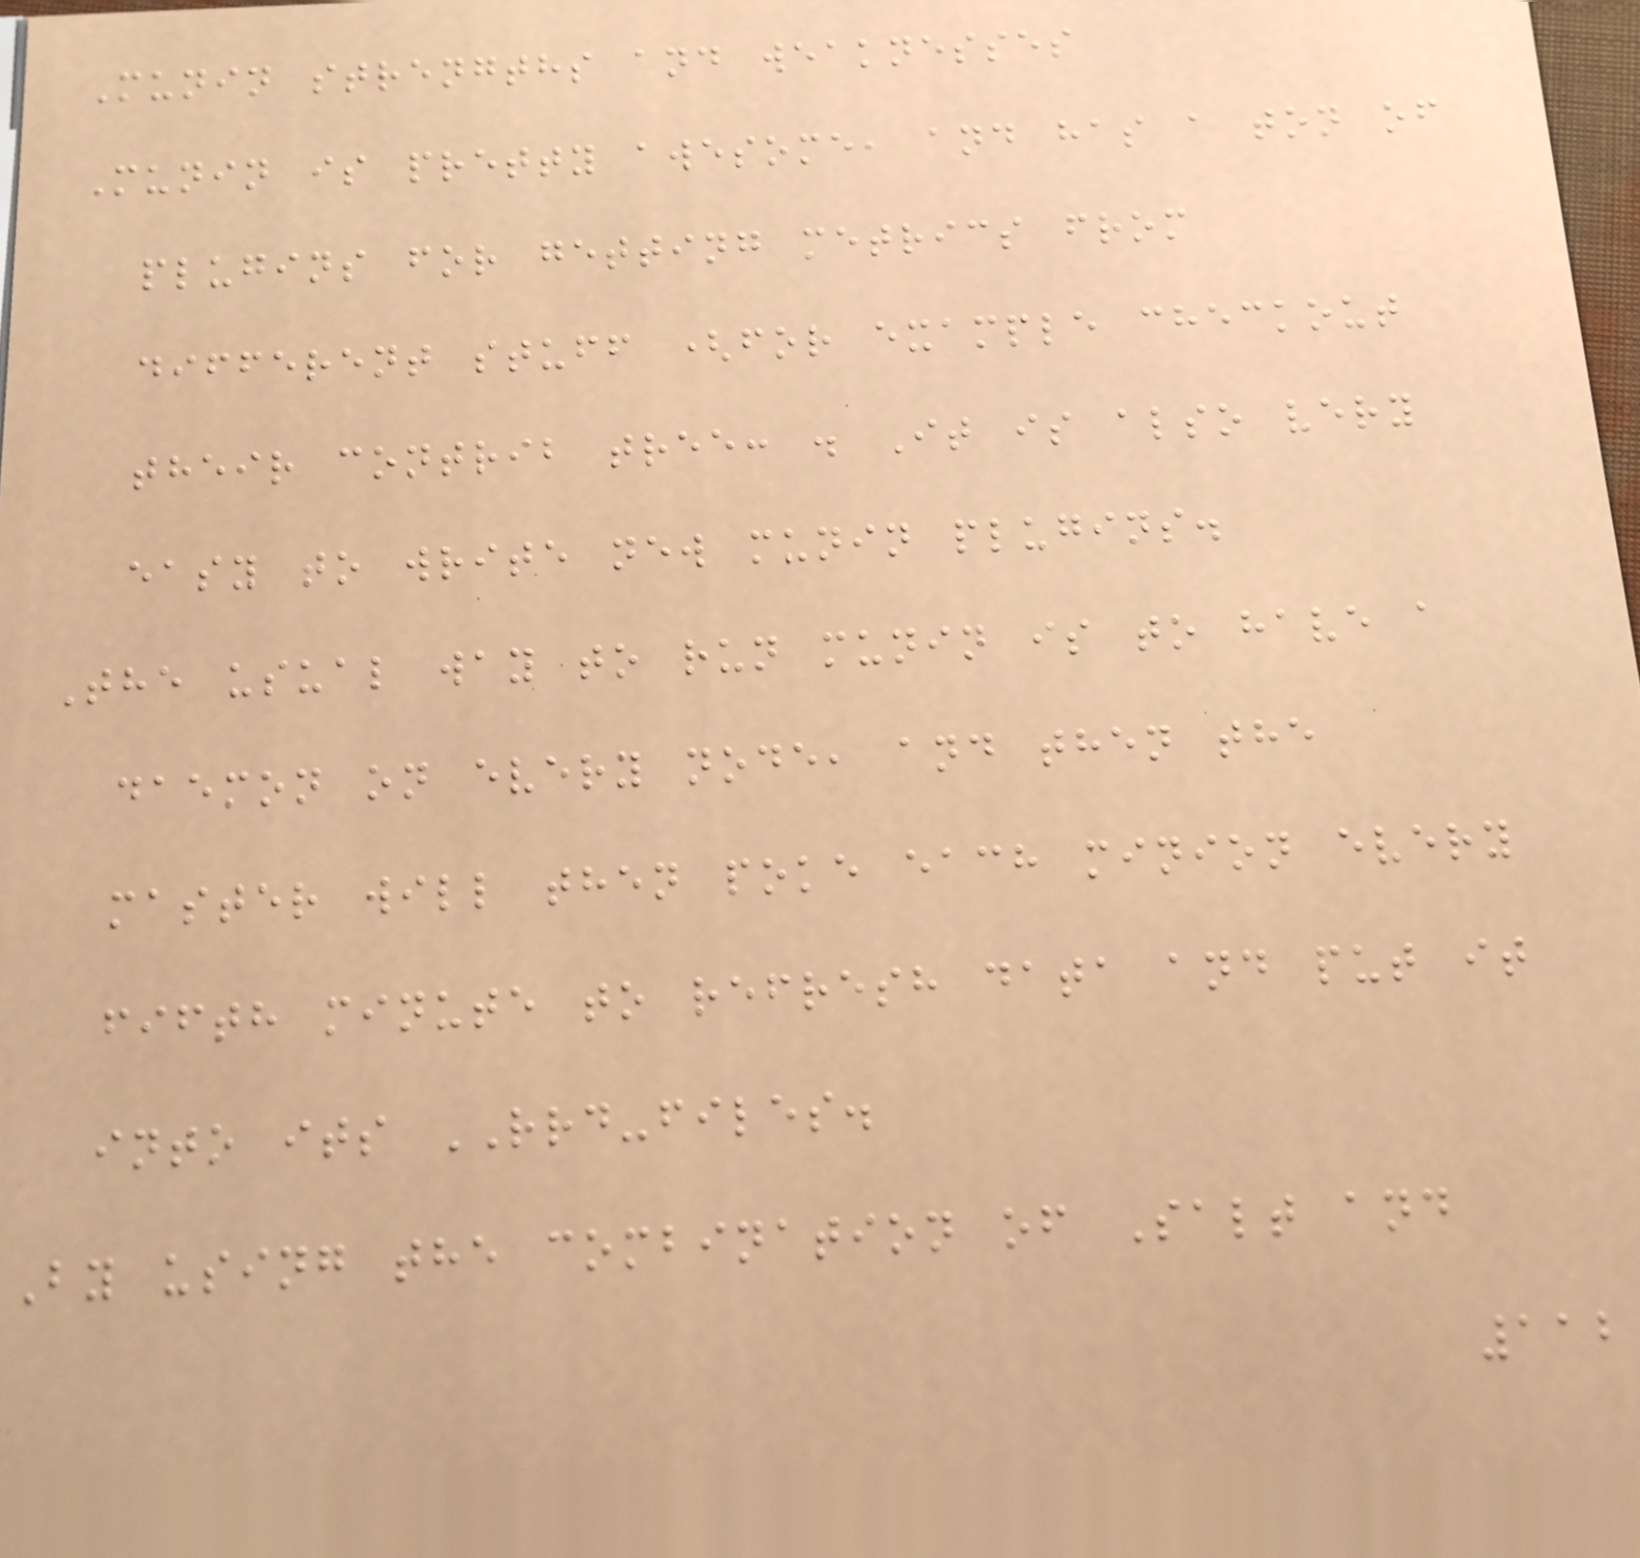Munin strengths and weaknesses
Munin is pretty awesome, and has a ton of
plugins for getting metrics from
different stuff (for example checkout
their contrib tree: . It is also very
easy to write new munin plugins.
The usual way to run munin is to have a
daemon on every node, and then the
master will then poke each minion every
fifth minute to refresh data and put it
into its RRD-files.
By using the combination of Salt and
112
